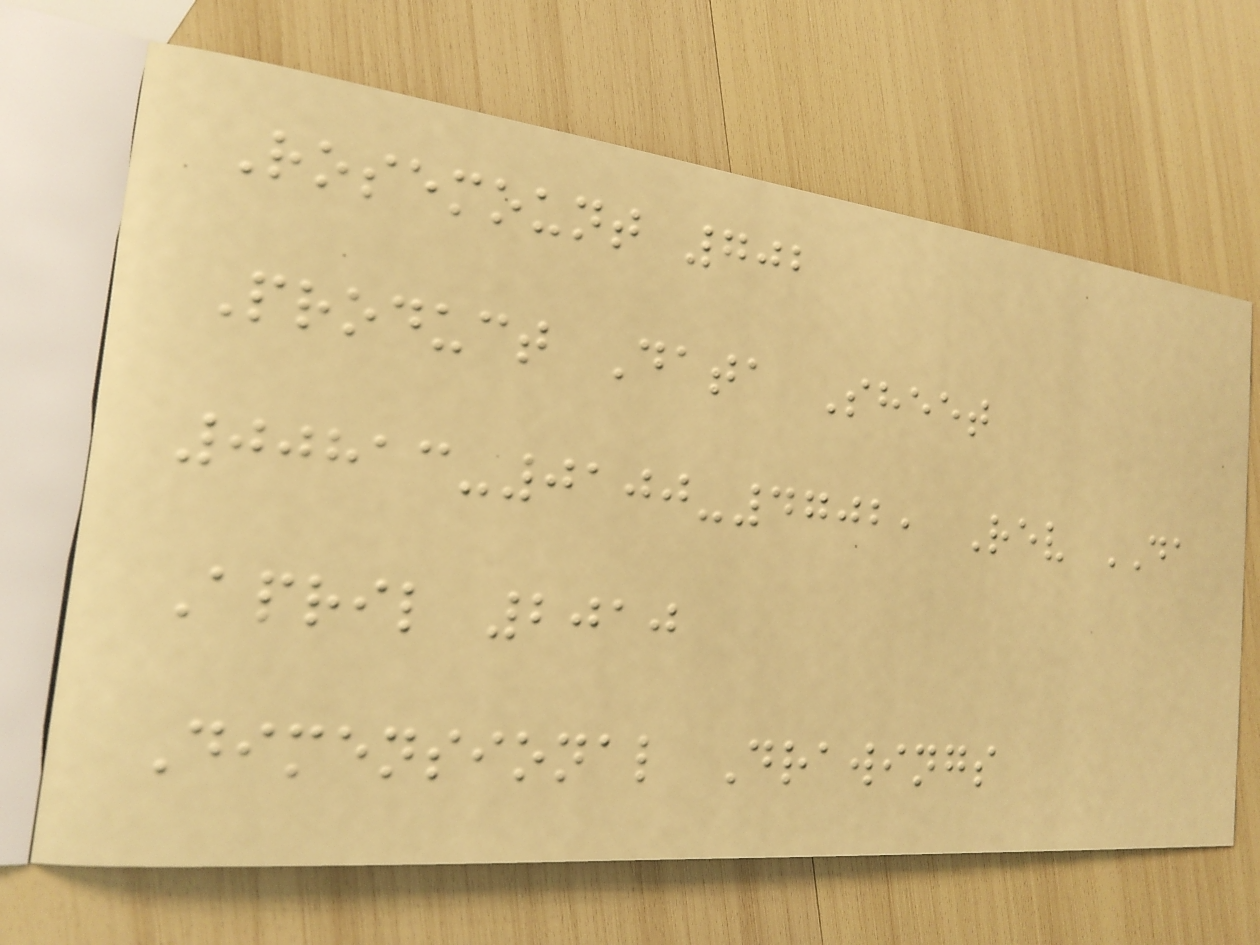Rosemount 702
Product Data Sheet
00813-0100-4702, Rev DA
April 2010
Dimensional Drawings
